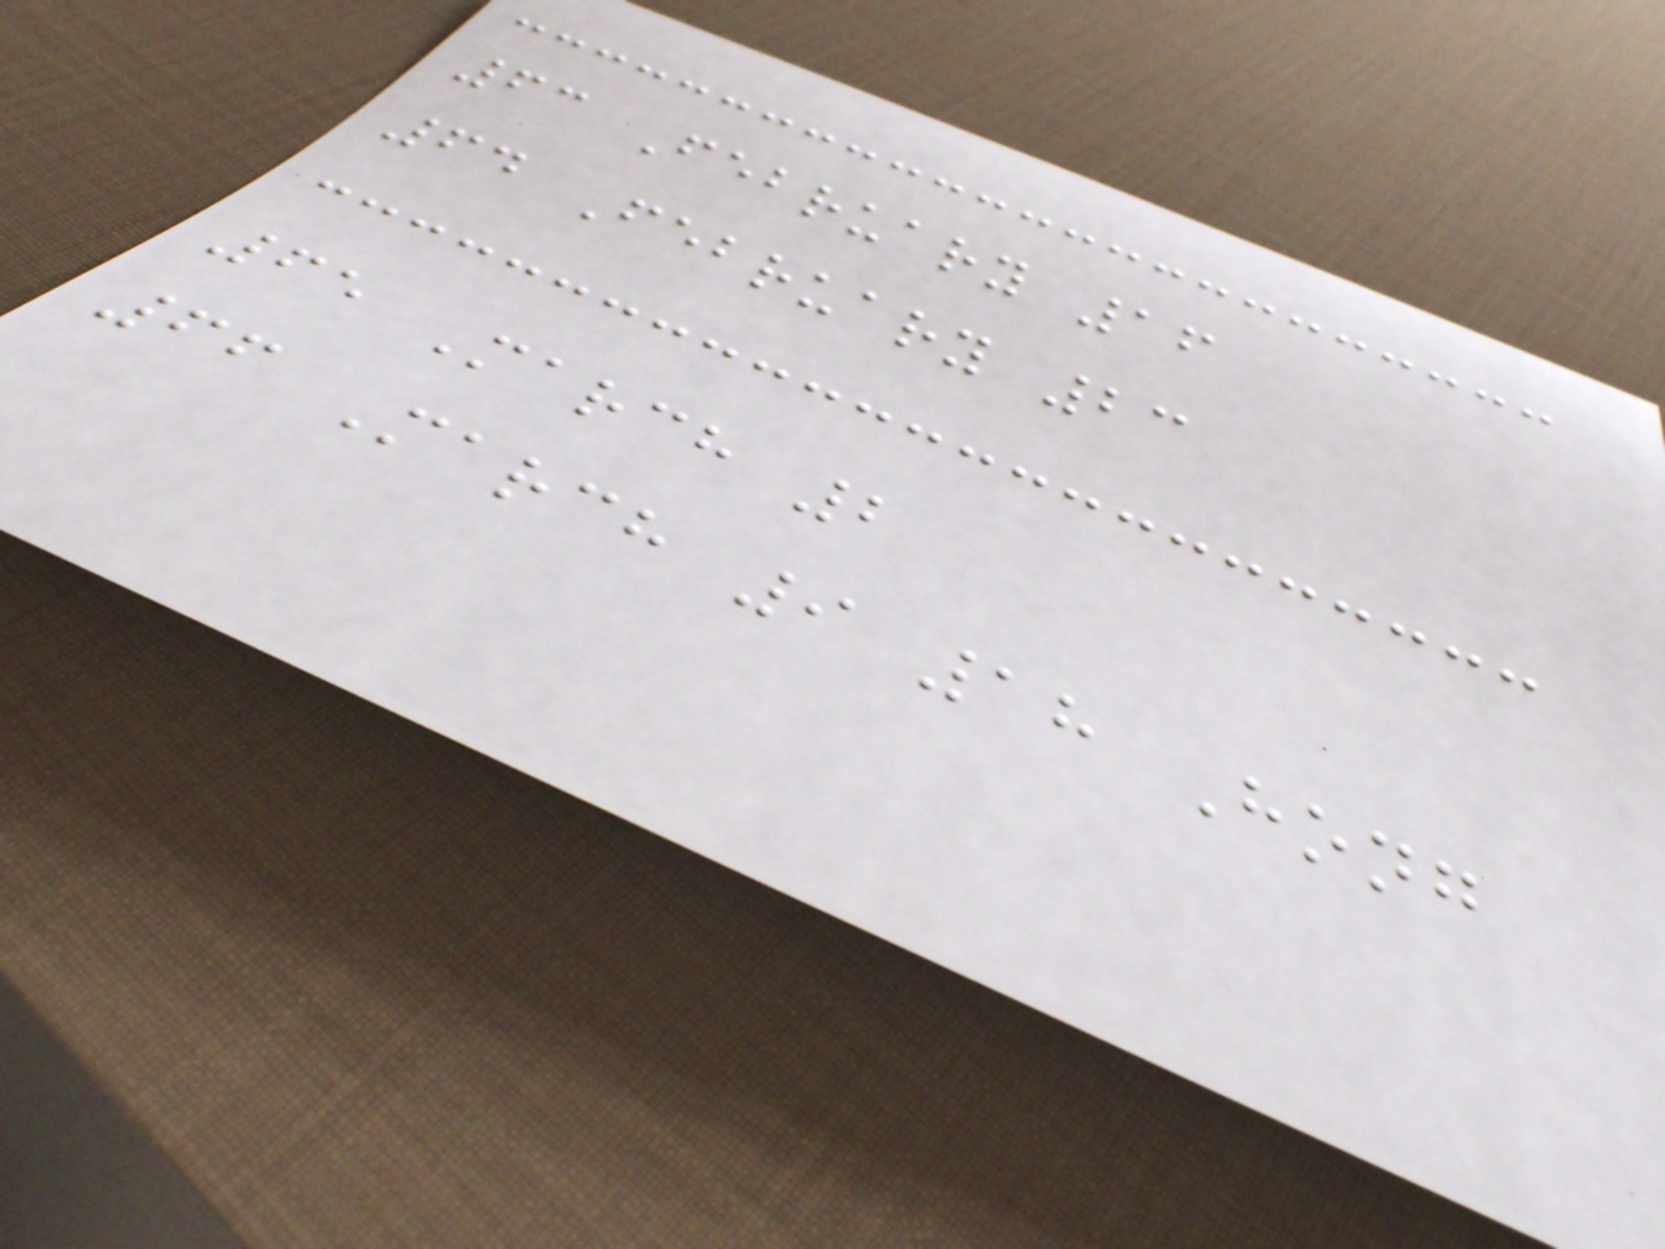63 February 16
64 February 23
65 March 2
66 March 9 18 Hong
